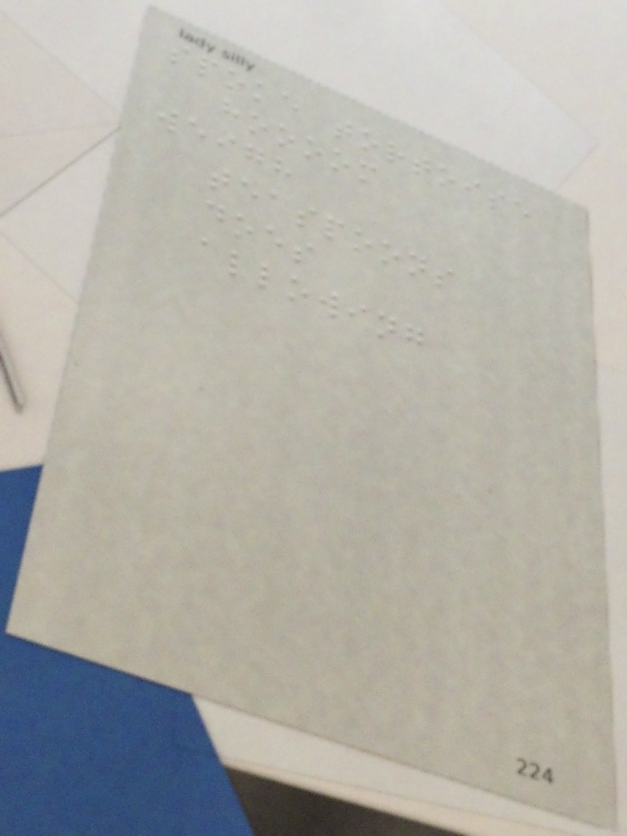spoke tortoise
hoooom
weigh
teaspoons
does
allowing
